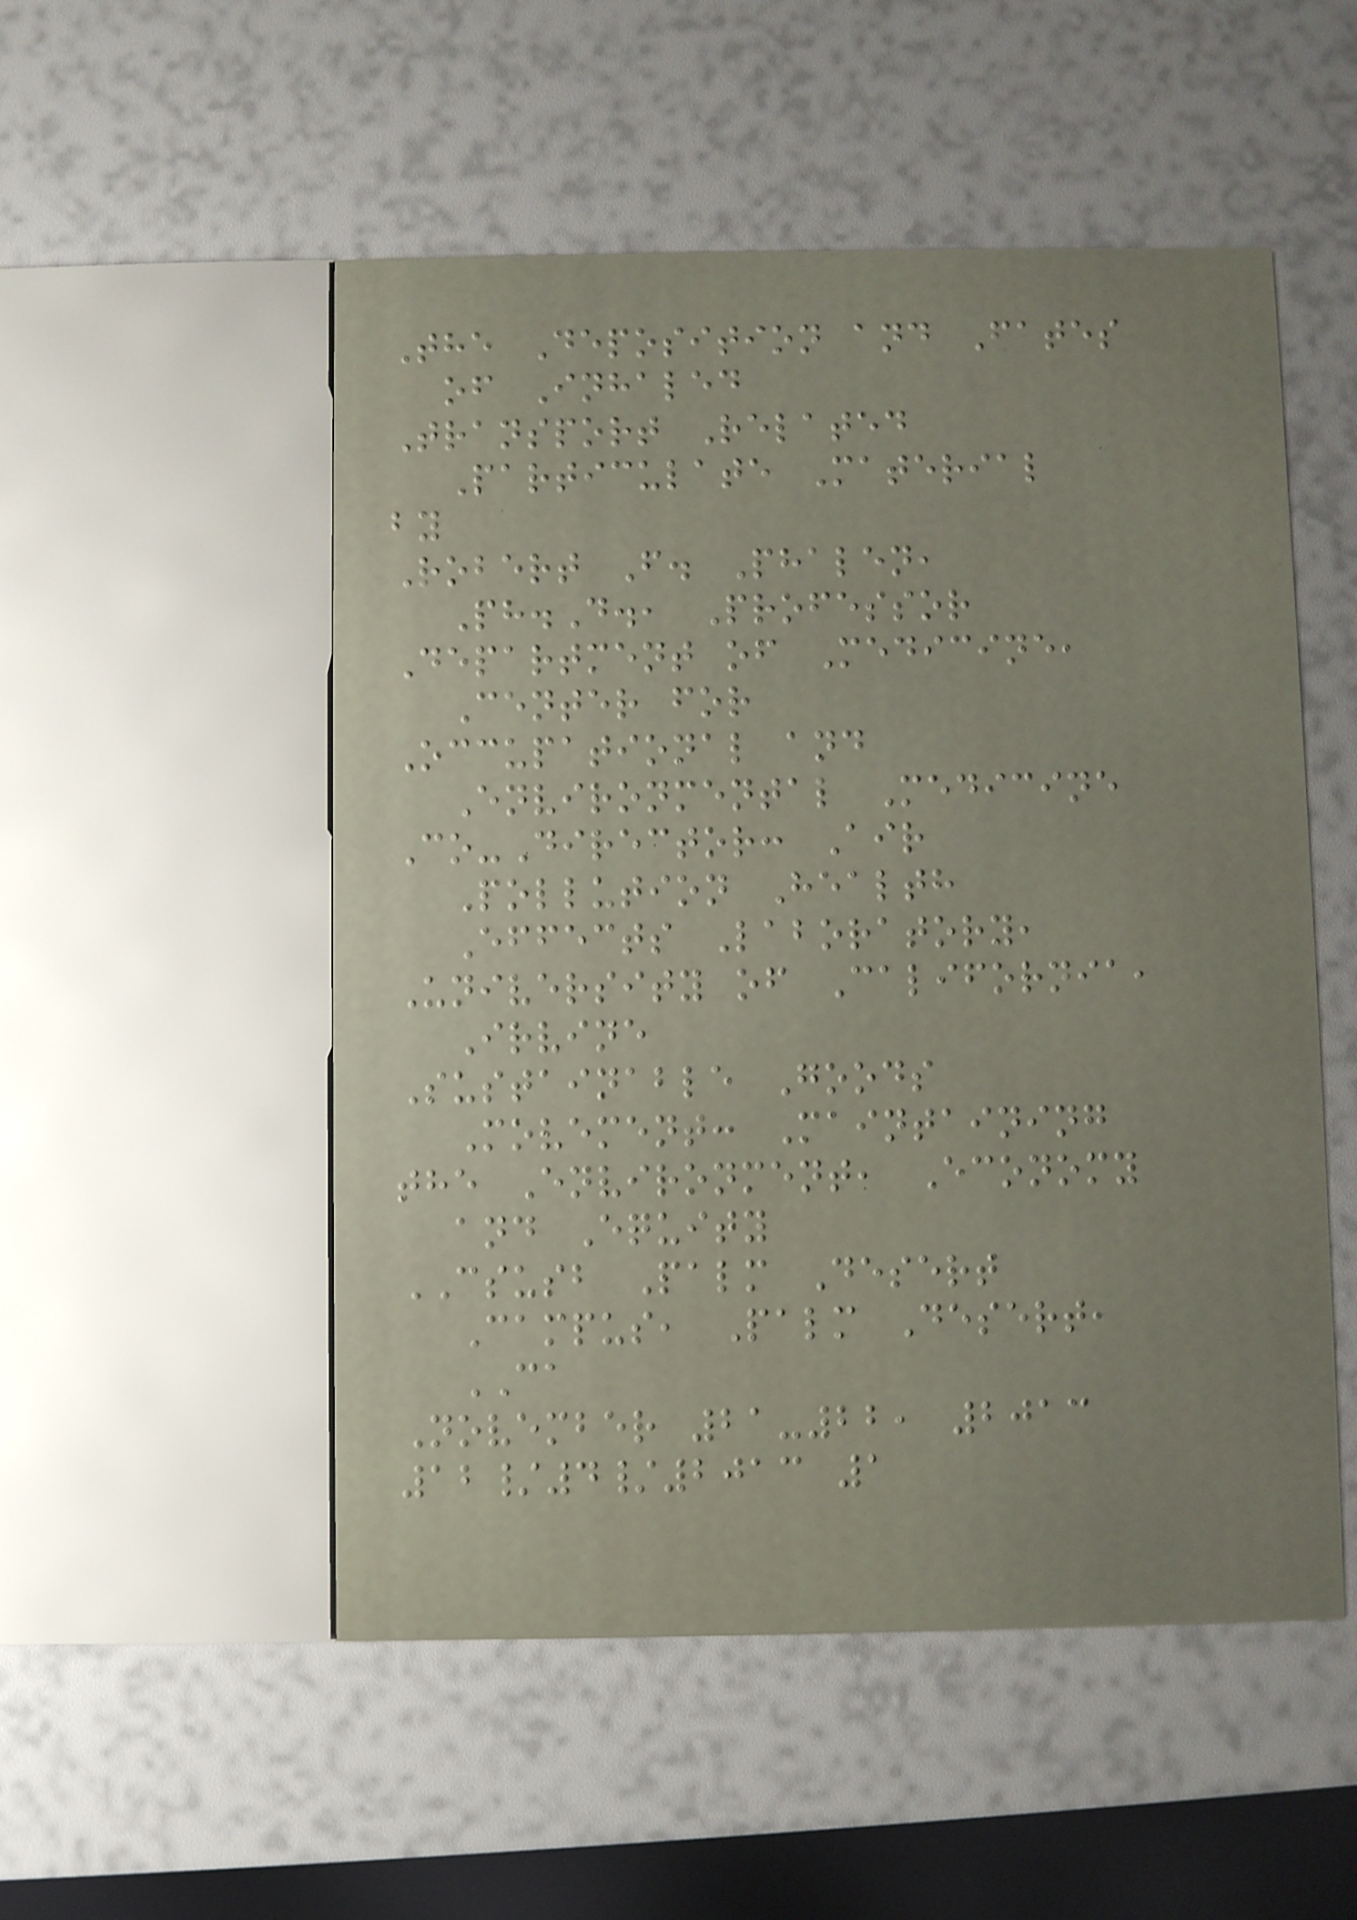The Deposition and Fates
of Inhaled
Transport Related
Particulate Material
by
Robert F. Phalen,
Ph.D., Professor
Department of Medicine,
Center for
Occupational and
Environmental Medicine
Co-Director: Air
Pollution Health
Effects Laboratory,
University of California,
Irvine
Sustainable Goods
Movement: Maintaining
the Environment, Economy
and Equity
CSUSB Palm Desert
Campus, Palm Desert,
CA
November 21-22, 2013
12/4/2013 1
